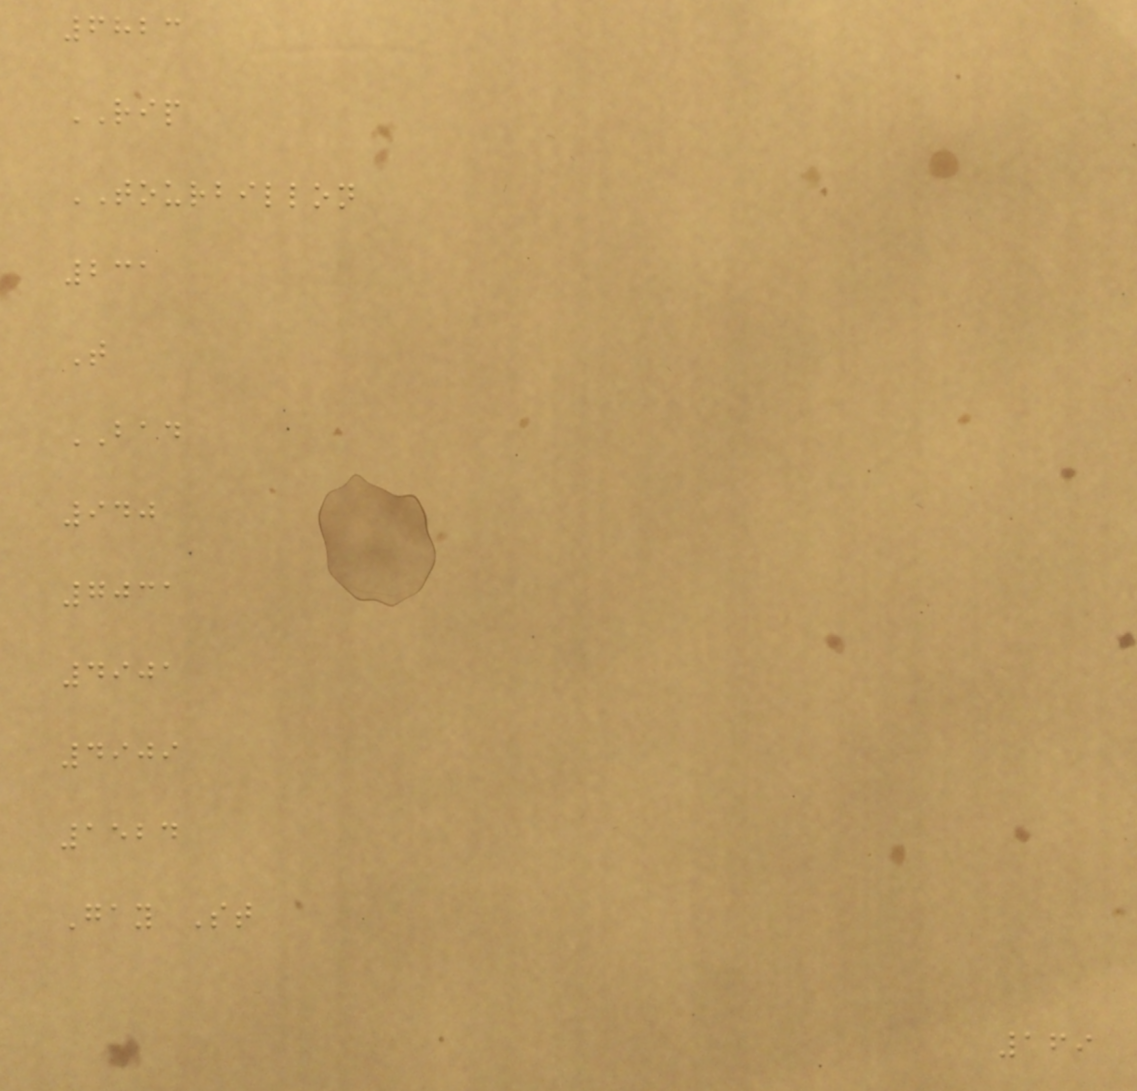6823
RIP
TOURBILLON
231
T
BAD
940
7031
4901
4909
1524
Gay St
169
